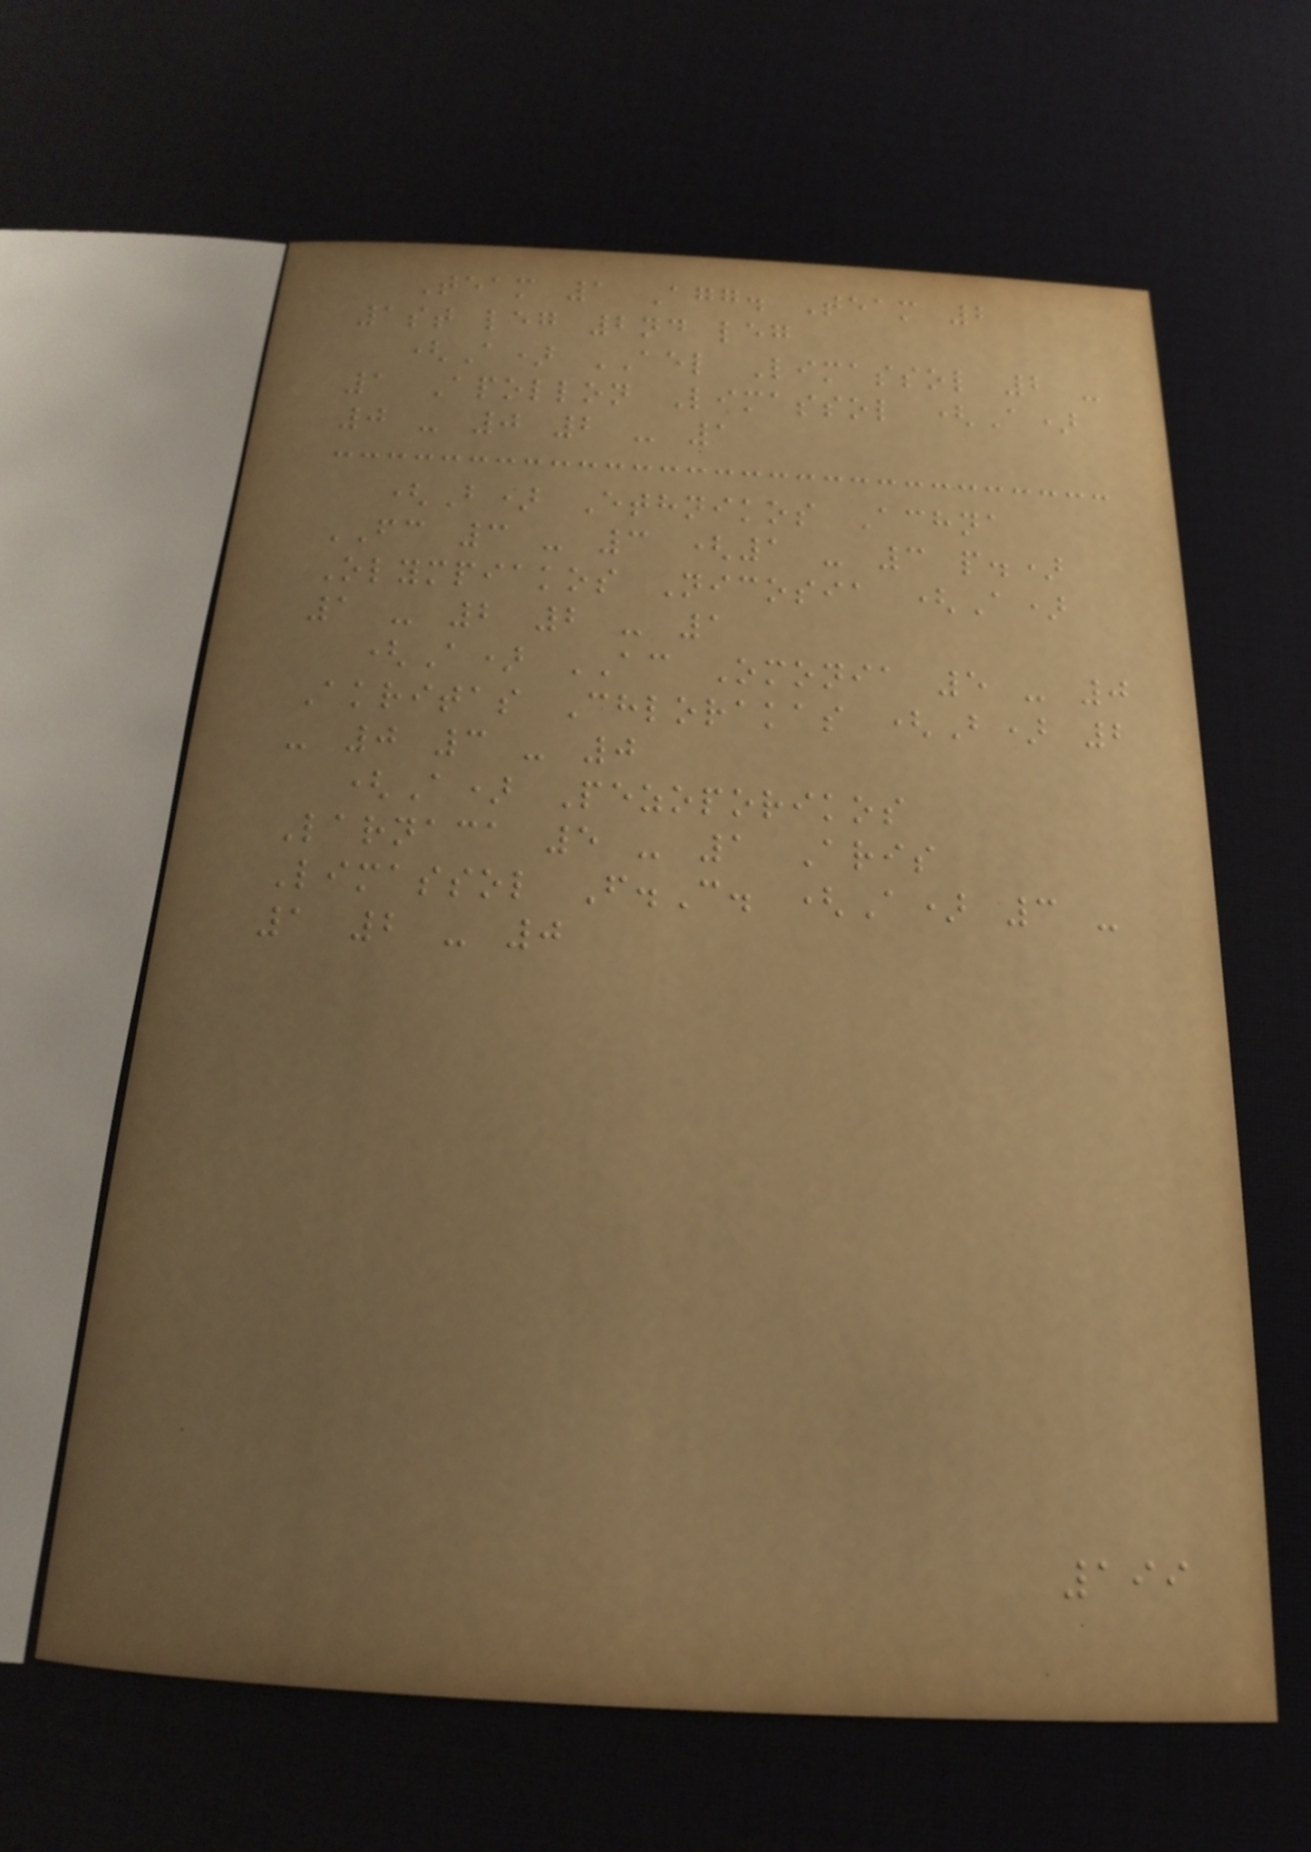Team 1 Agg. Team 2
1st leg 2nd leg
(A) AEL Limassol 2 -
1 Apollon Limassol (A)
0 - 0 2 - 1
(B) Ethnikos Achna
FC 3 - 3 (1 - 3 p.)
Olympiakos Nicosia (A)
1 - 2 2 - 1
(A) AC Omonia 5 - 0
Akritas Chlorakas (B) 2
- 0 3 - 0
(A) Pezoporikos
Larnaca 5 - 1 Aris
Limassol F.C. (A) 3 -
1 2 - 0
199
